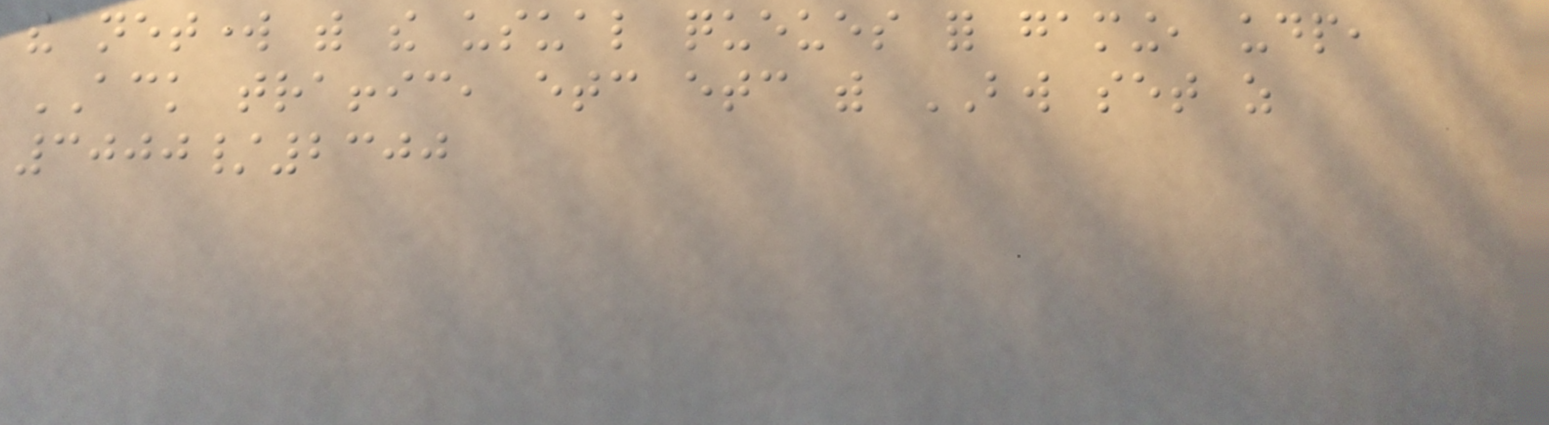the network with the usual queues for gaming, udp,
ACK traffic, etc etc with BW set as
3000/2300
